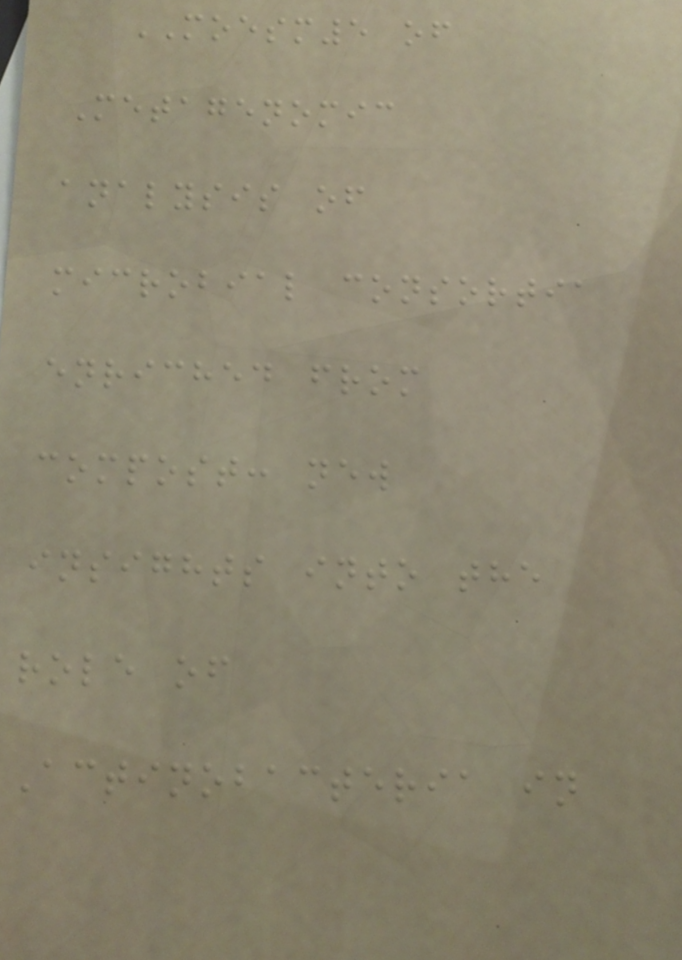MOESM5 of
Metagenomic
analysis of
microbial consortia
enriched from
compost: new
insights into the
role of
Actinobacteria in
